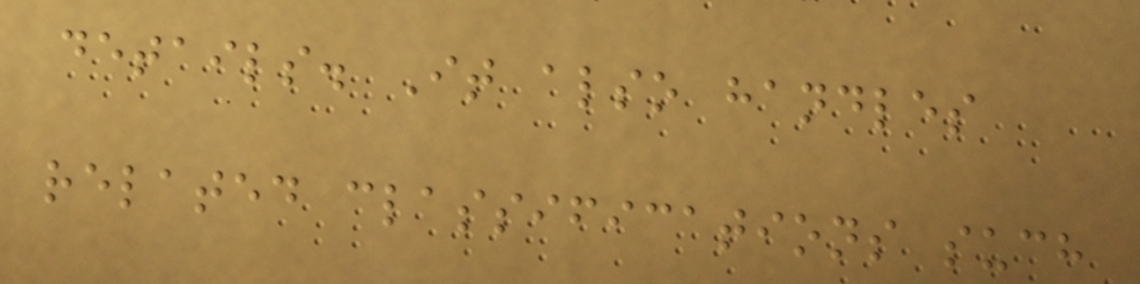details. It also handles
related classifications such
